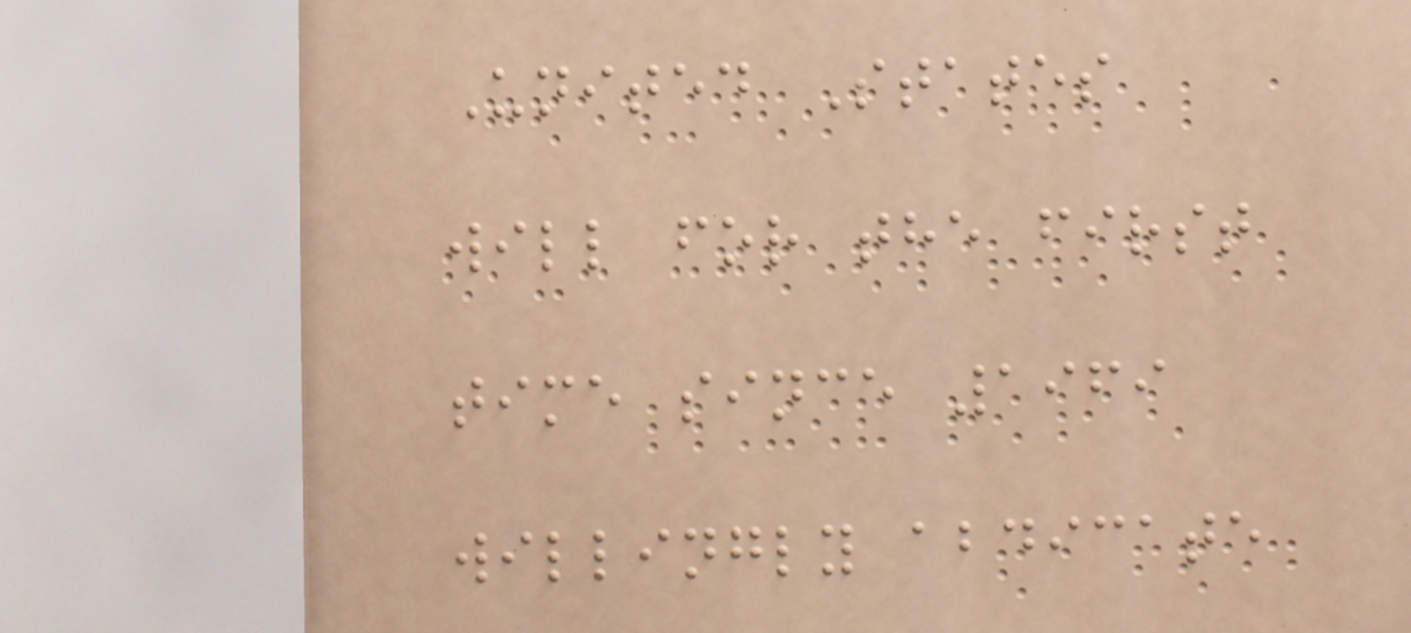United States
will for the first
time since 1969
willingly abdicate
